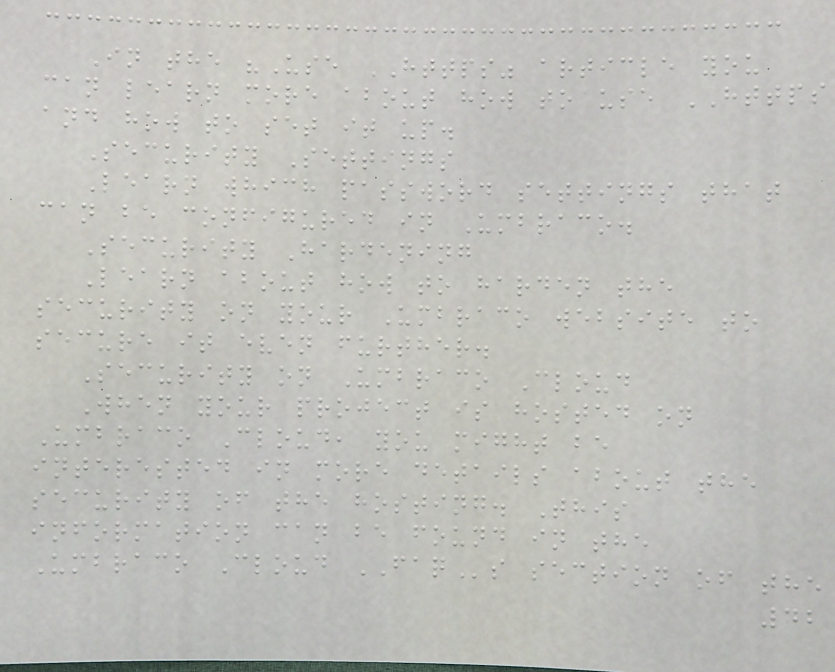In the "Use HTTPS" article you
can learn more about how to use HTTPS
and how to set it up.
Security Settings
Learn which password settings that
can be configured in Umbraco.
Security Hardening
Learn about how to harden the
security on your Umbraco website to
secure it even further.
Security on Umbraco Cloud
When your project is hosted on
Umbraco Cloud, you might be
interested in more details about the
security of the hosting. This
information can be found in the
Umbraco Cloud FAQs section of the
42
